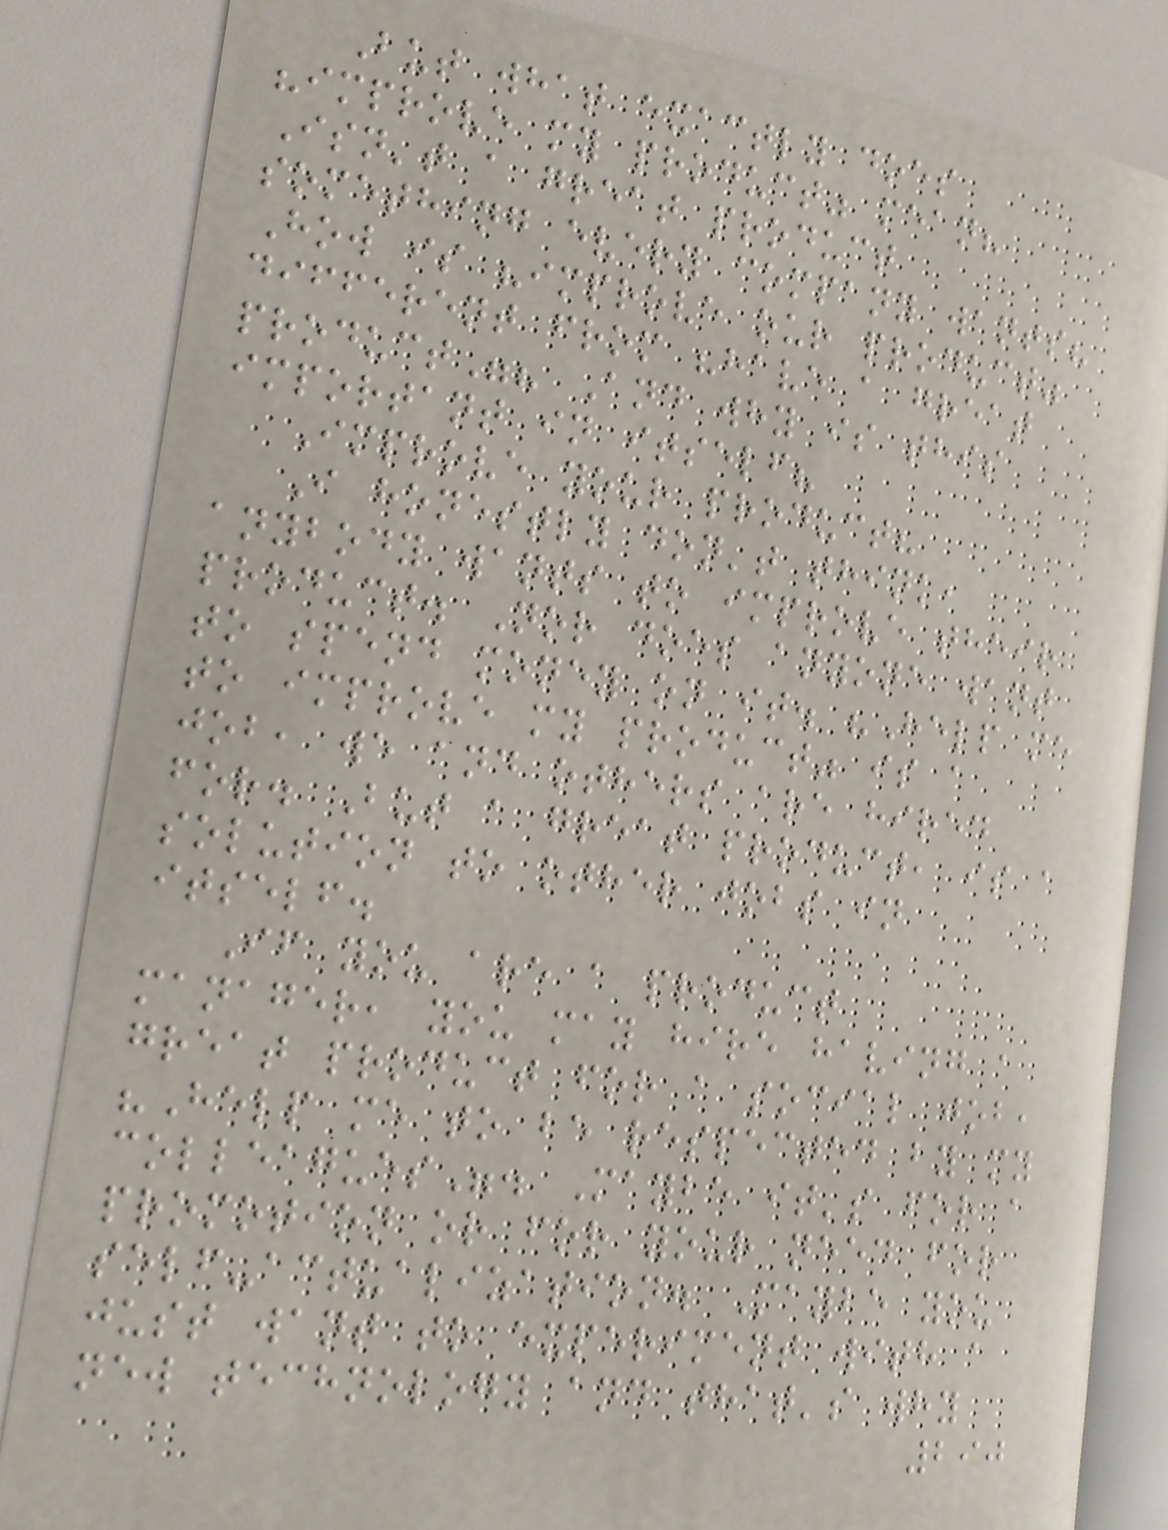But what exactly does
"improve my product" mean?
Isn't a great product
something every company wants?
How is "improve our product"
different from "have a great
product"? And why is this
important in itself?
Improve your product?
I honestly don't think,
anybody wants to improve their
product. Nor does anyone want
to spend money on it. "Help me
to improve my product" is a
job, we and others are hired
for. But a great product, is a
solution to other jobs in
itself.
If you are a product
manager, you may hire having a
great product for a social job,
"Help me to be respected by my
colleagues". Maybe it's for a
promotion or for your need for
self-actualization. Maybe you
just want to experiment with a
new technology and that's why
290
